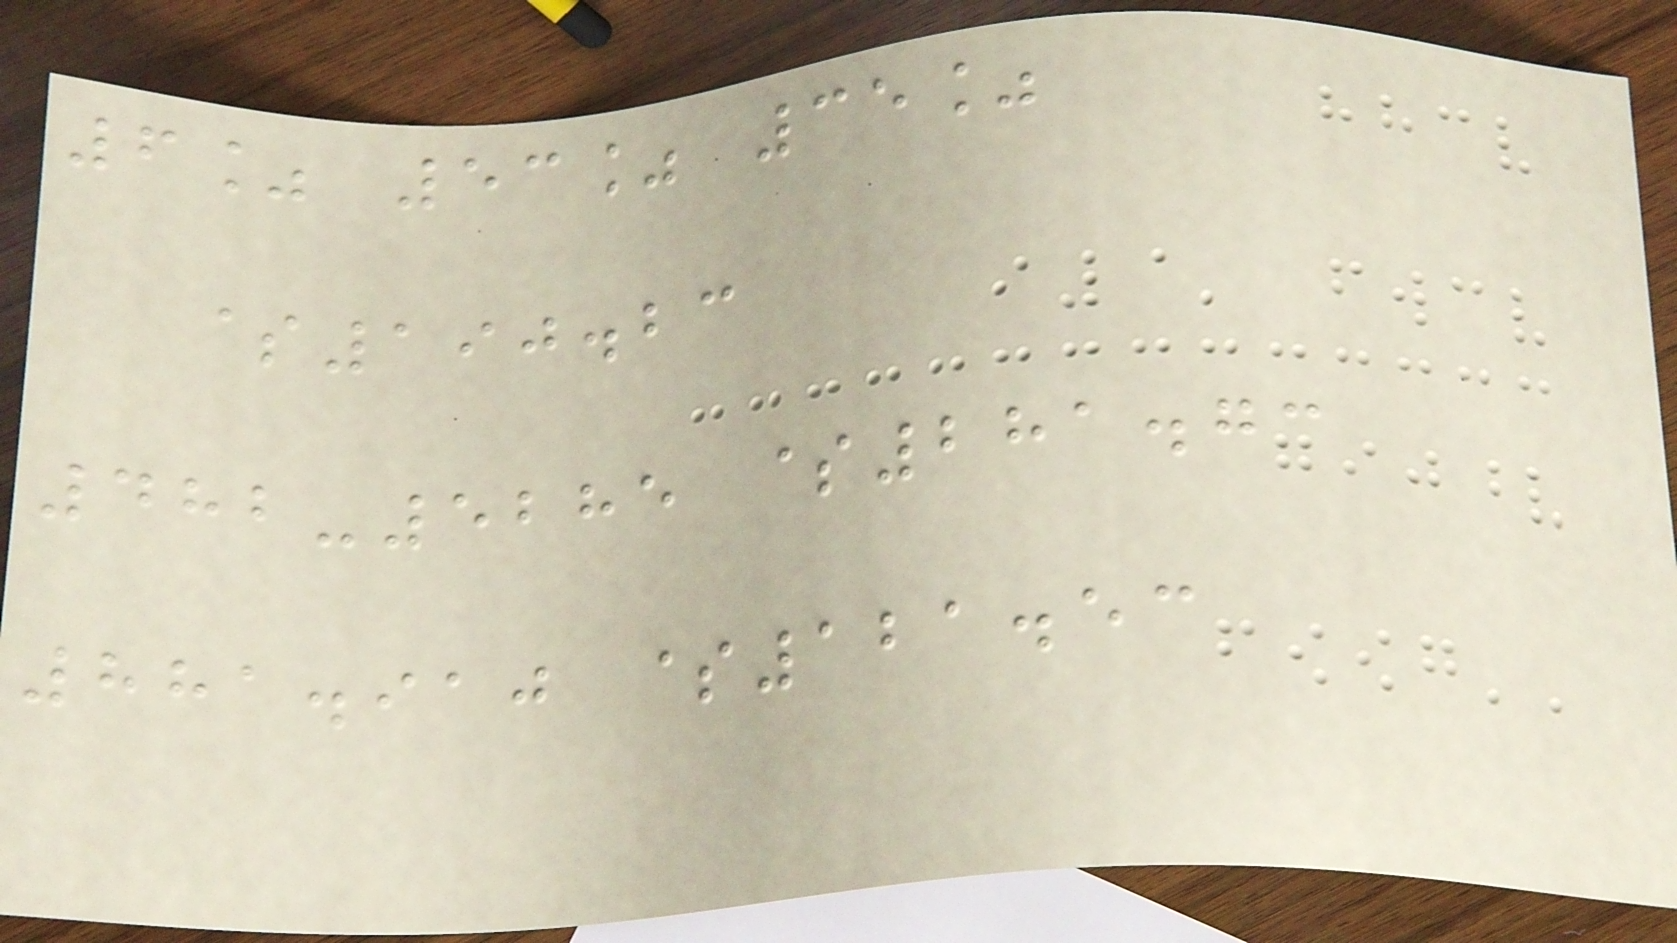6% 53% 35%
$190.23
482-5285 $281.73
881.910 $121.53
